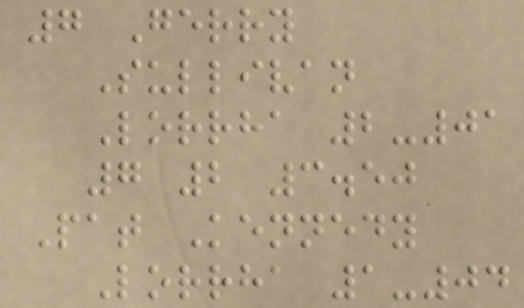7 Gerry
Sullivan
Lorrha 2-01
7 2 3.50
Pat Kennedy
Lorrha 1-04
